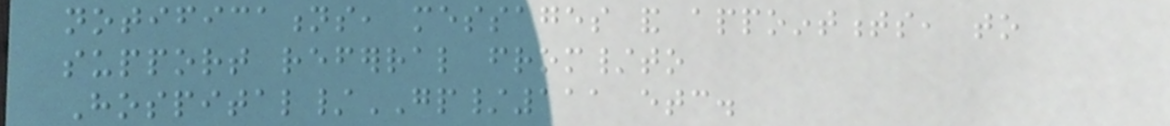notifications, messages and appointments, to
support referral from/to
Hospital/GP/111 etc.
